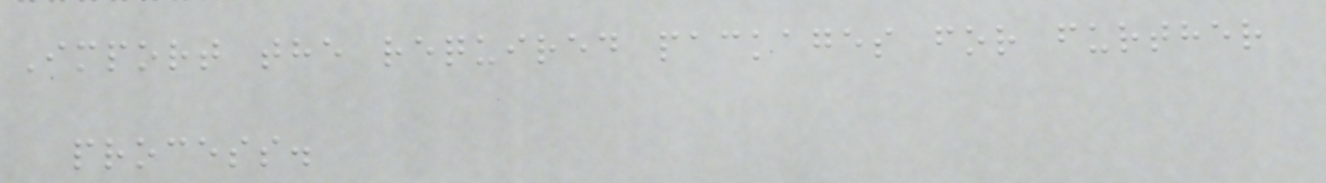Import the required packages for further
process.
